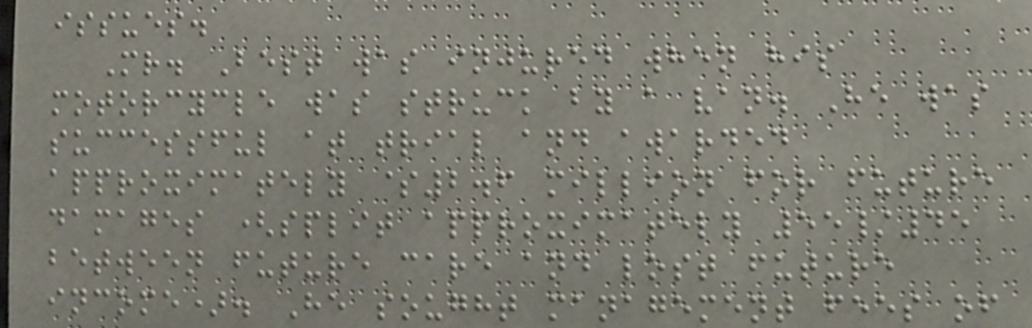issues.
Mr. Best was injured when his
motorcycle was struck by a van. He was
successful at trial and awarded
approximately $2.6 million for future
damages (split approximately 55/45
between future care and lost future
income). He sought management fees of
